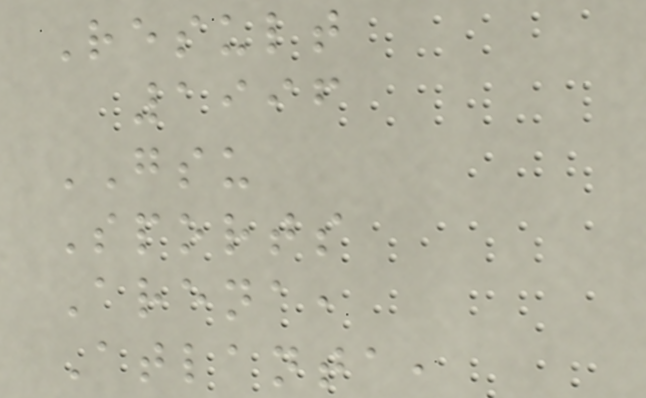Result
1996
GSU
Sports
Arena,
Atlanta,
